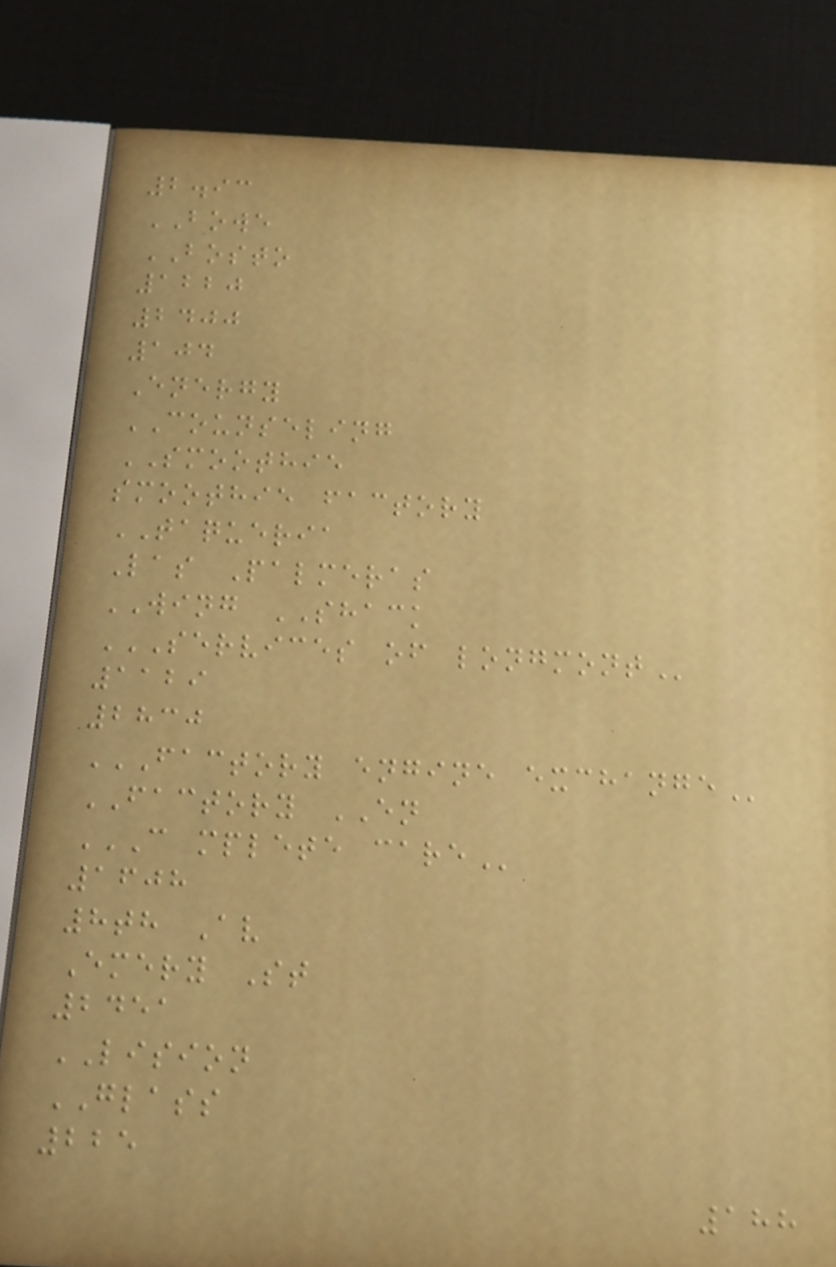2.93
BOWE
BOSTO
1220
2400
104
Energy
COUNSELING
SMOOTHIE
smoothie factory
TAQUERIA
Las Palmeras
WING SHACK
SERVICES OF LONGMONT
1129
2830
FACTORY ENGINE EXCHANGE
FACTORY EN
C MPLETE CARE
1608
8th Av
Emery St
2451
LISION
GLASS
225
188
